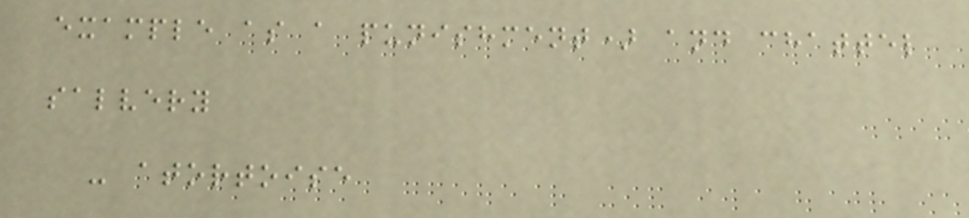example as a punishment) and chattel
salvery
- atortoise
